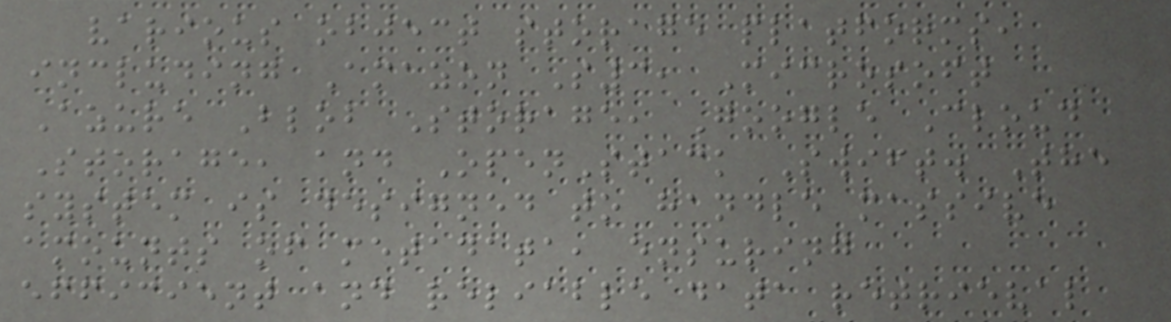various object storage platforms,
including Amazon S3, Microsoft
Azure Blob Storage, Google Cloud
Storage, and OpenStack Swift. The
system is designed to handle massive
amounts of metadata, ensuring
efficient and reliable data retrieval
